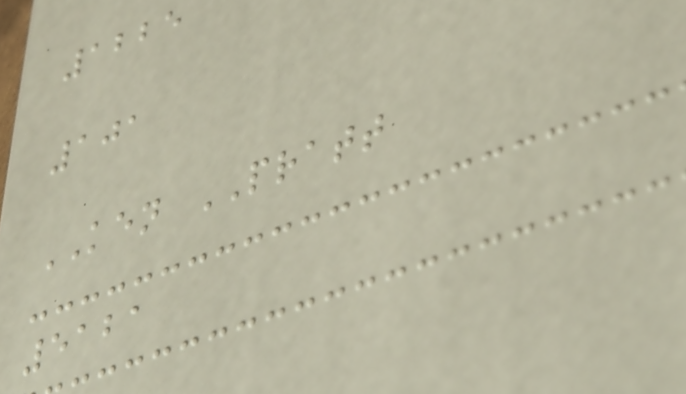1225
101
KEN PRATT
5121
